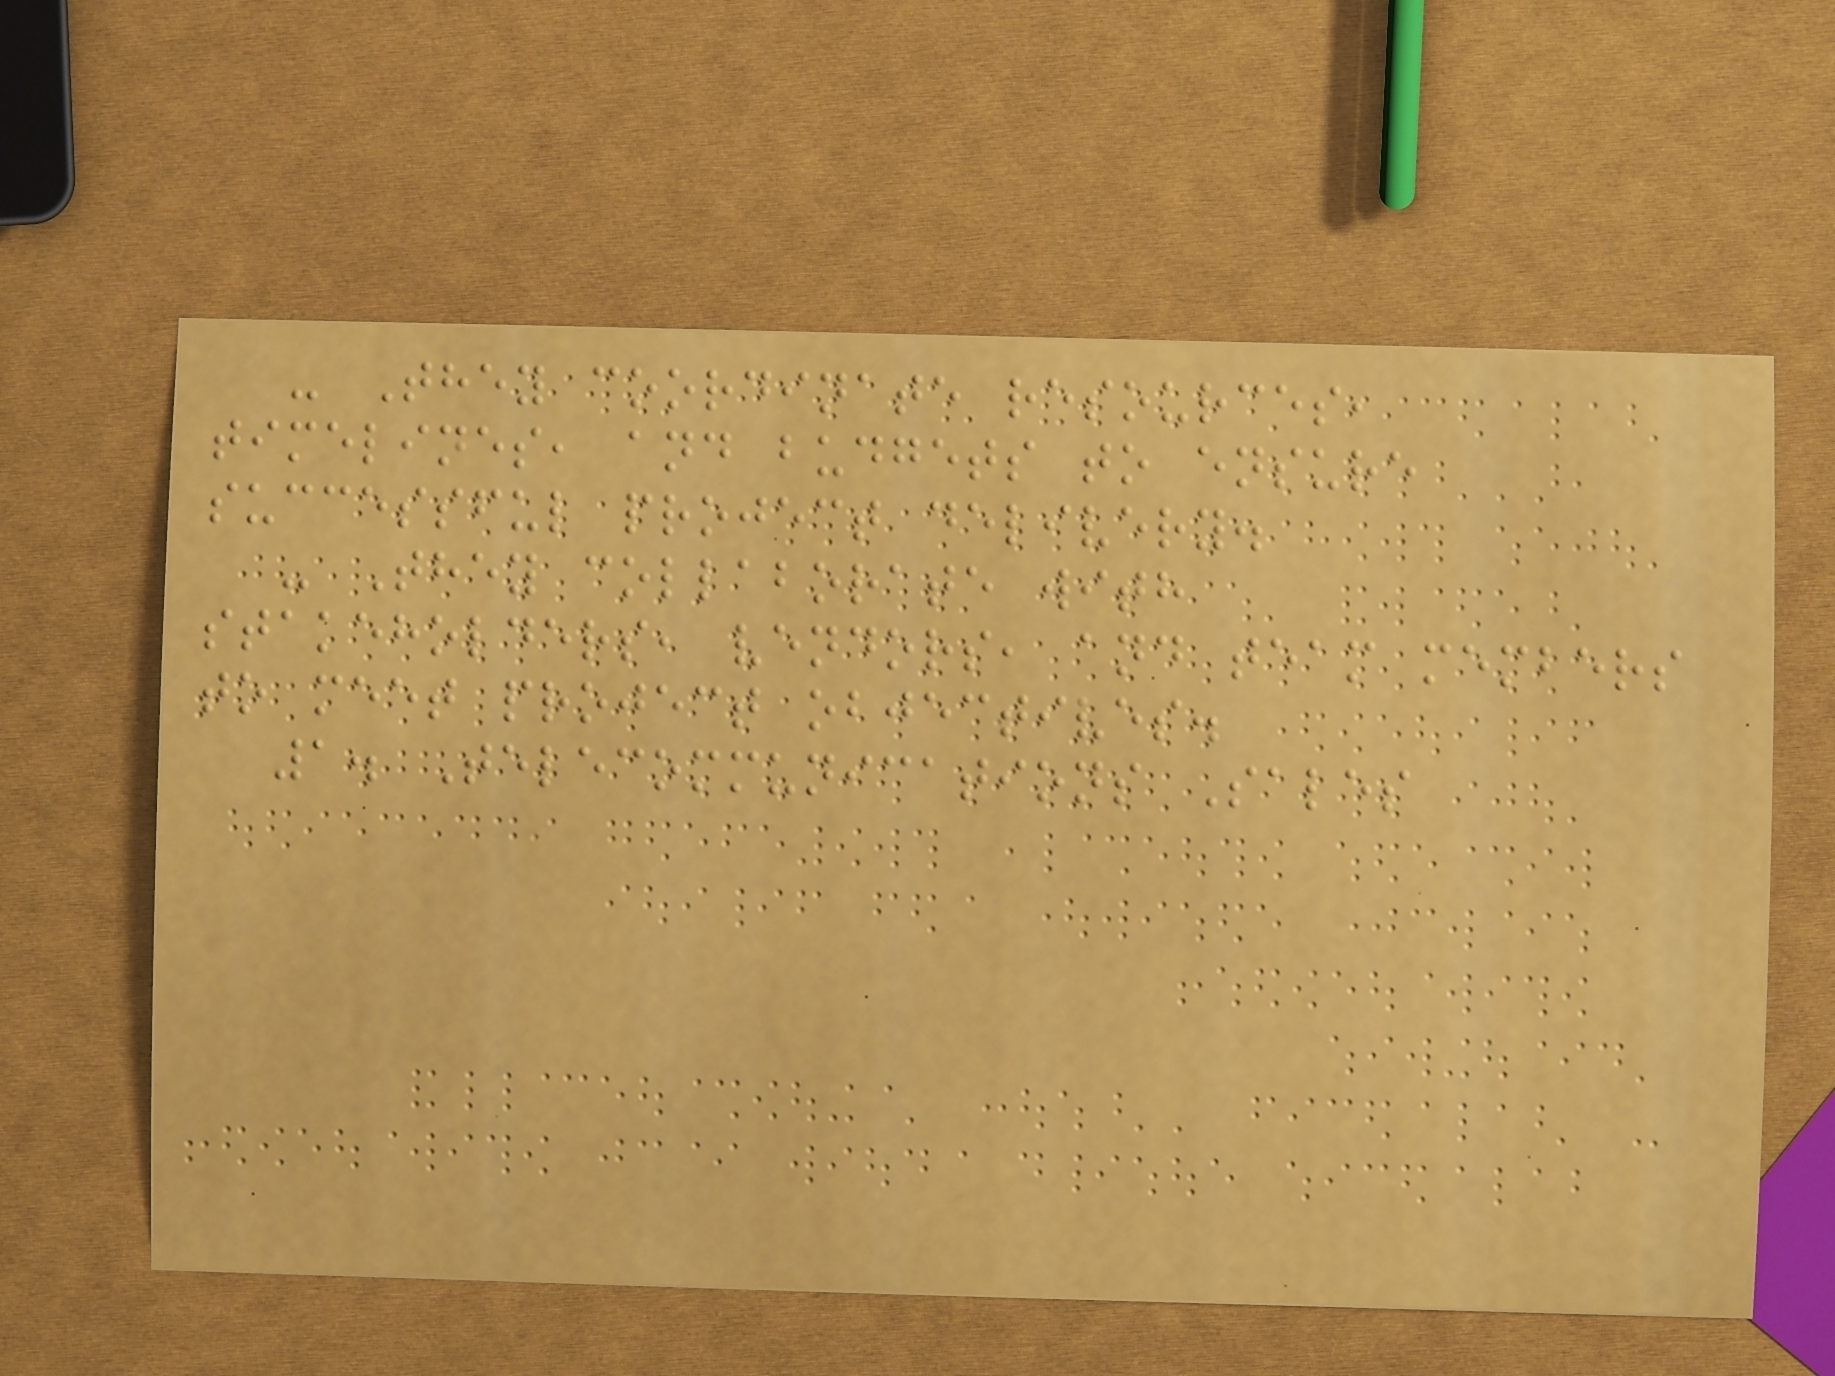- They coordinate resources,
timelines, and budgets to ensure
successful project delivery.
- They collaborate with
stakeholders, vendors, and team members
to meet project objectives.
1. Telecommunications Sales
